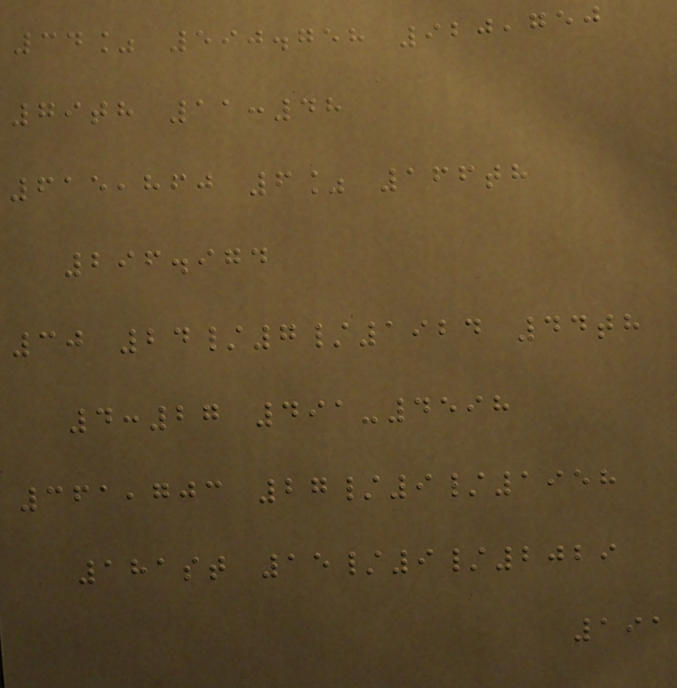34% 590.758 920,750
79th 11:48
615,860 6% 166th
296.974
30 24/7/1924 44th
4:27 491-4598
361,703 27/9/1958
181st 15/9/2029
191
